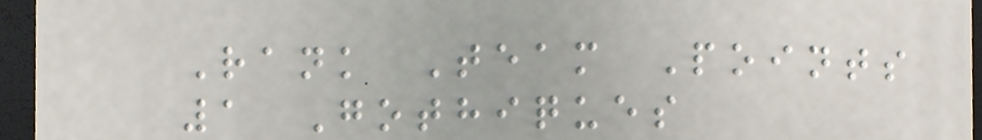Rank Team Points
1 Gothiques
